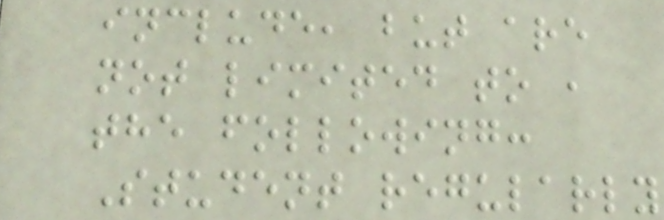include, but are
not limited to ,
the following:
Student regularly
